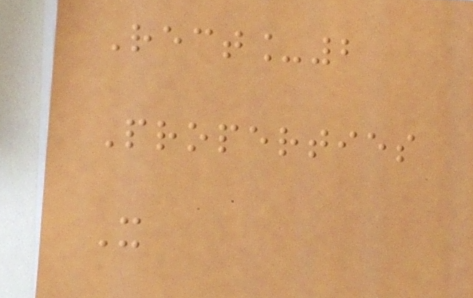Rect_2
Properties
X
